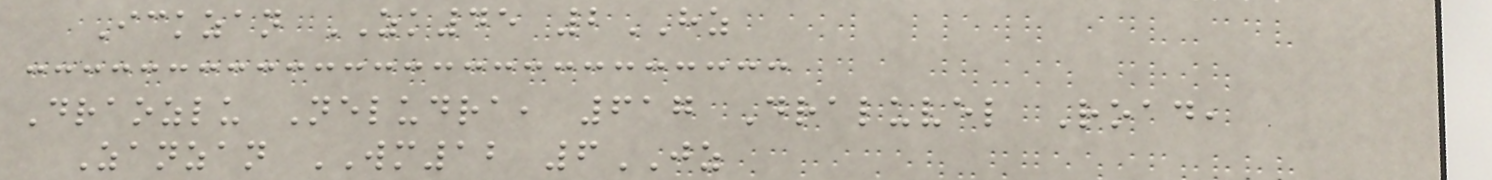Ickzan ZK45 2HZ
Draozlu Neludra, 617 Draluvel Road,
Zanzan WM12 6JZ
